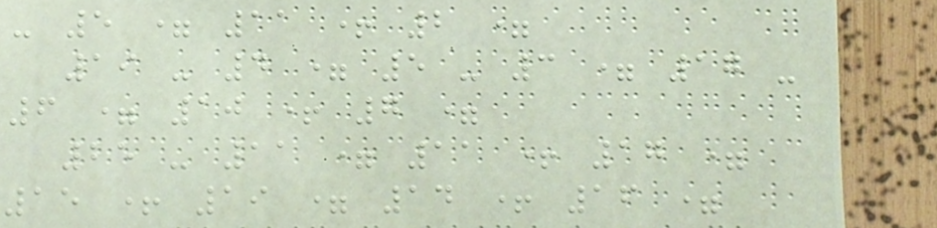- 5 = 11 + 2 =
19 - 4 = 5 - 3 = 17 -
6 = 10 + 7 =
25 - 11 = 11 + 17 =
15 + 19 = 14 + 16 =
